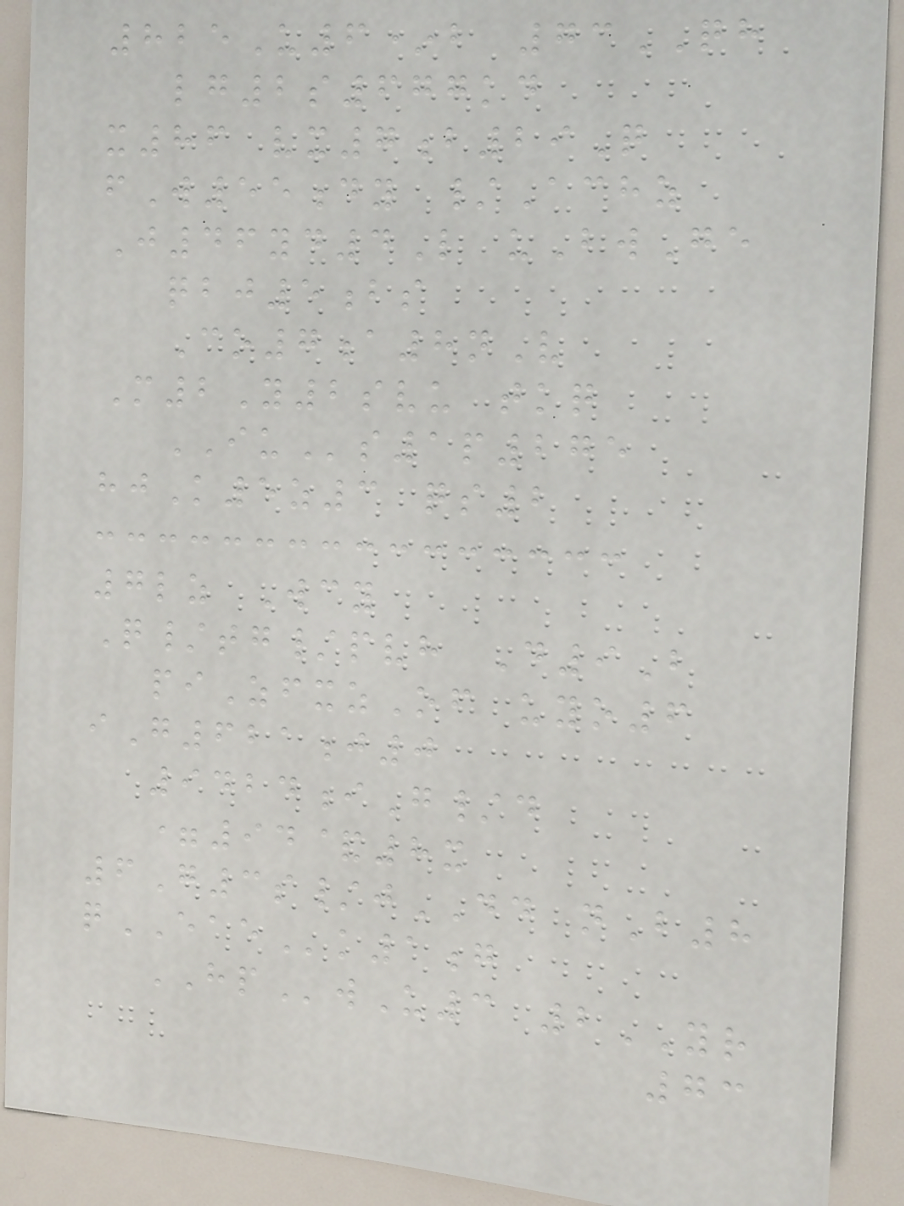825U6*b 73QH
lg2s677kd
x86 vx7b29Q
fW55dy /Achz
J46yd4L uBwGe
qbj5bs
Co7a8nV
M2Y2svu tkq
IUs1p275
hjK5z3 qs2
7lz Wcy
Q/tg/pvh D9B
piZfxzOf uyo6
iG621j0
9424iG/d
=94&8x
6G3s/jDD nB8
qEAEk1g
HPwU3 2YR
73
